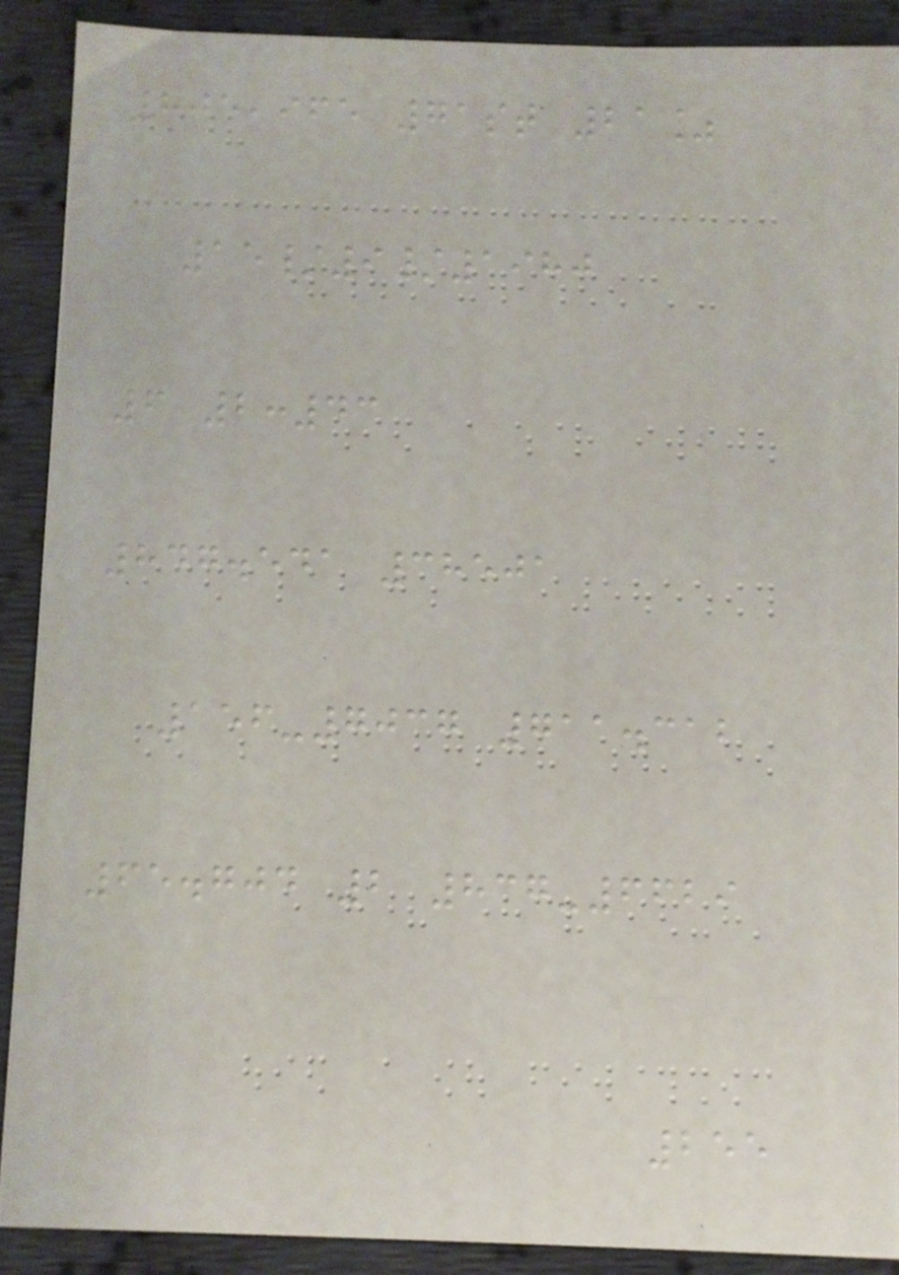805,965 71st 21%
15/9/1980
6 2:43
847.541 38501
156-7037 711.312
65.704 2 837-6629
255
